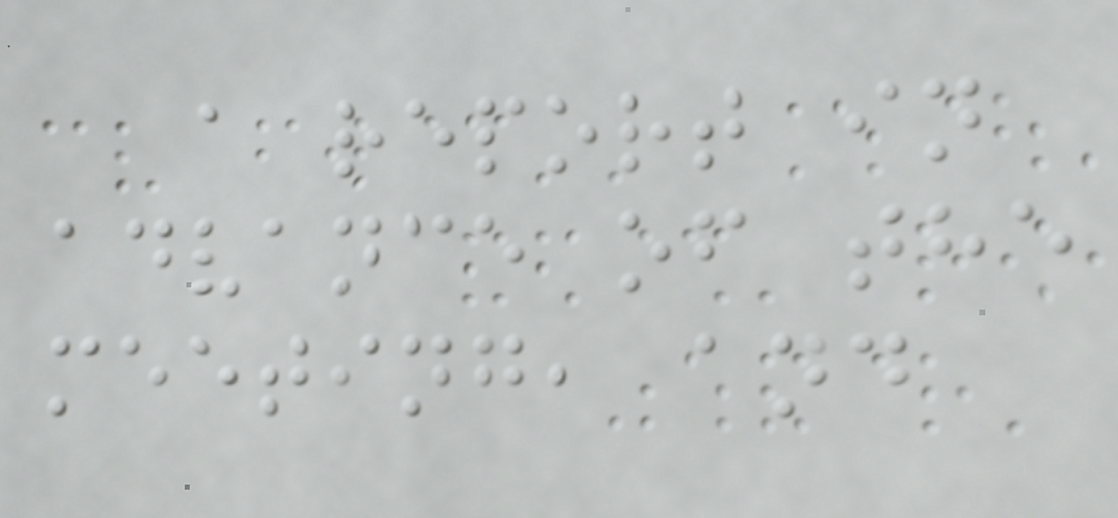a report in
advance of the
meeting, and
